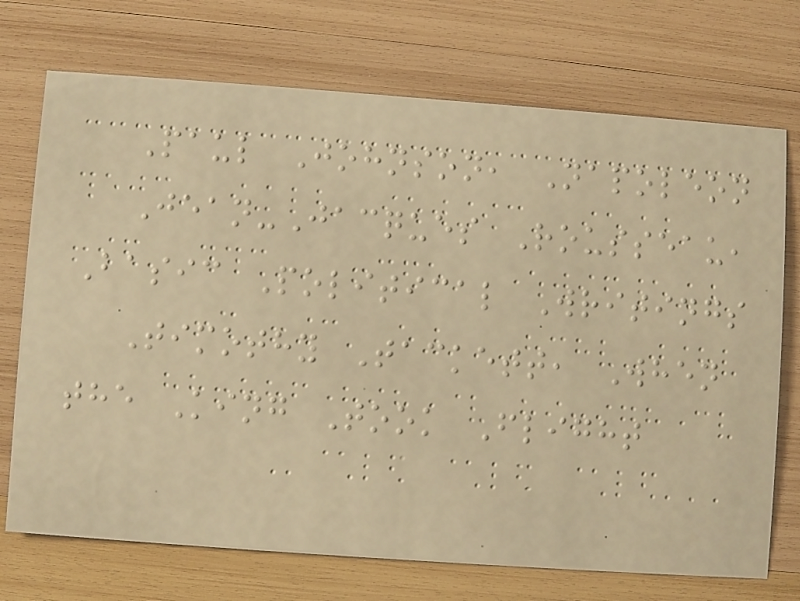Paul Johnson, Napoleon
Jean-Jacques Rousseau,
Basic Political Writings
Timothy Tackett, When
the King Took Flight
